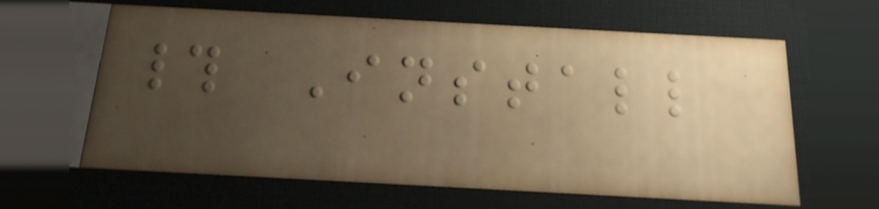# Install
